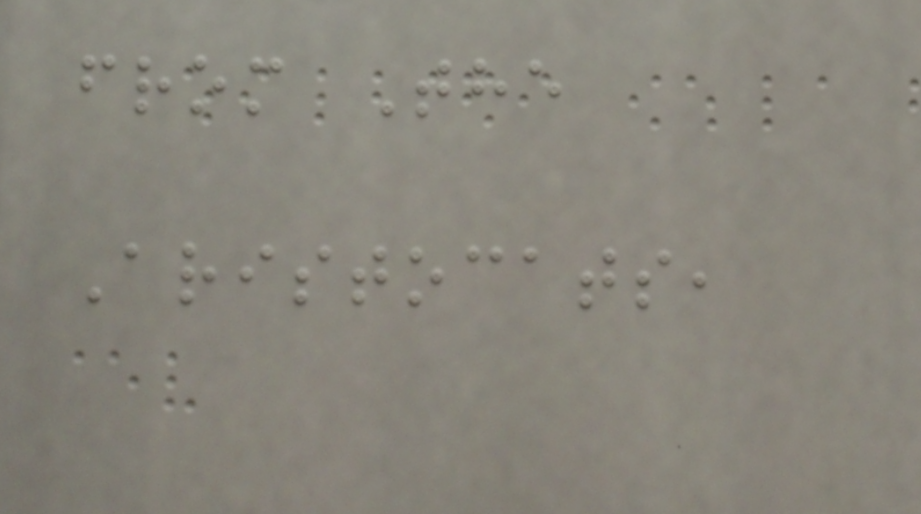from The
Aristocats,
